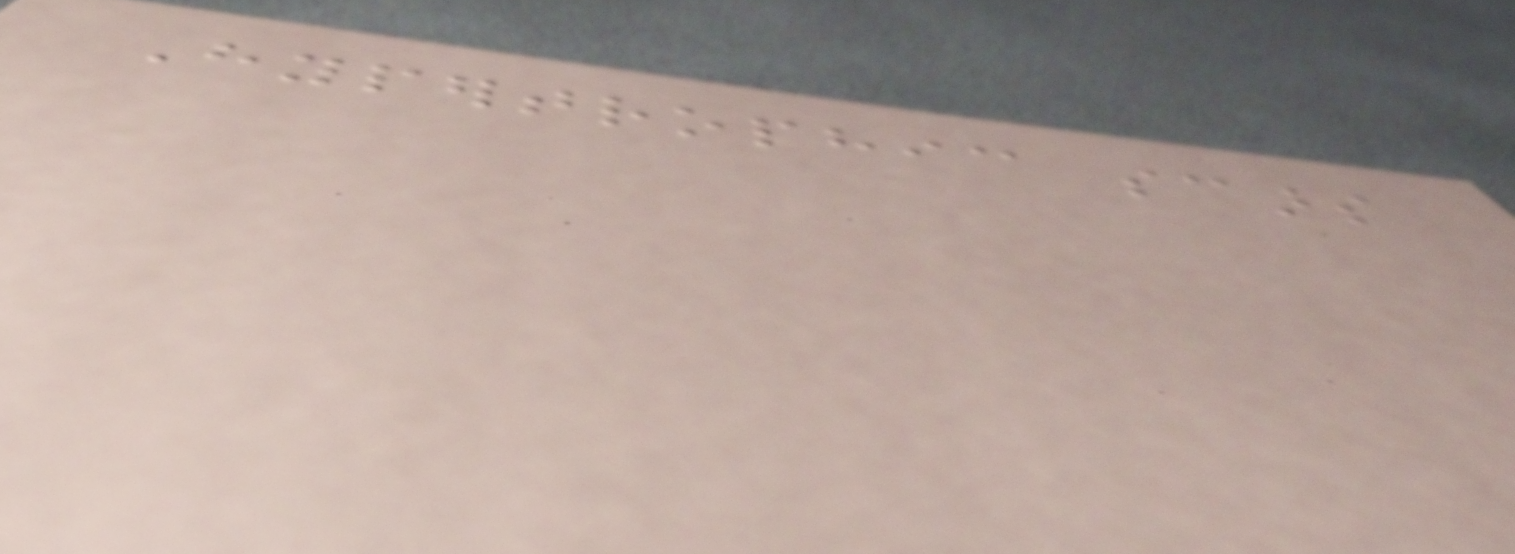Hypertrophic scars
